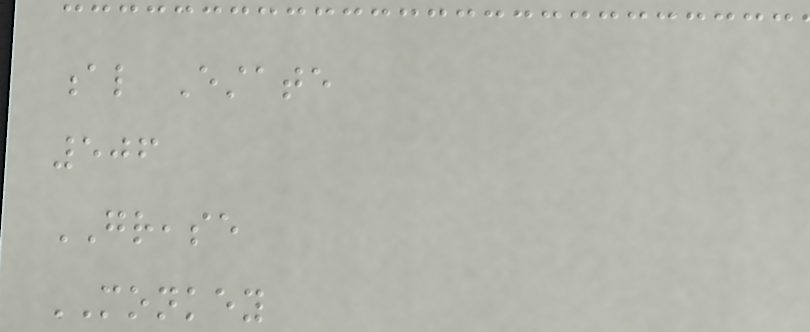al Estate
506
GREASE
MONKEY
